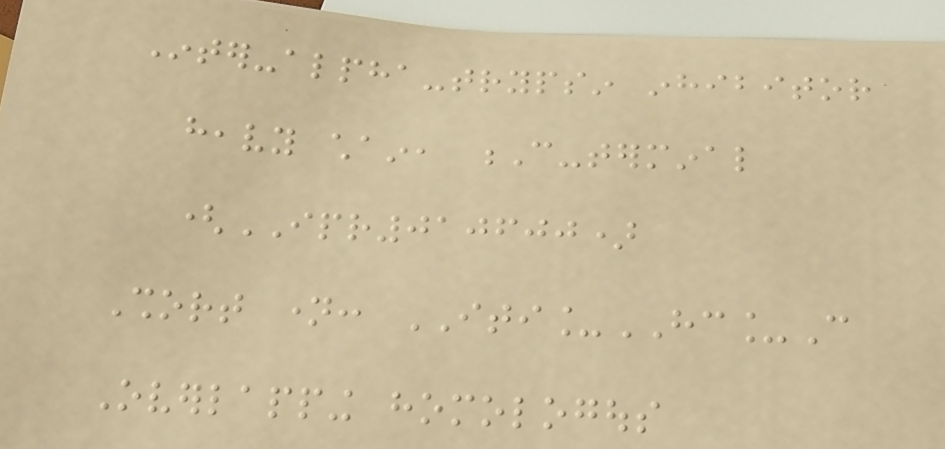Inter-alpha-trypsin inhibitor
heavy chain, C-terminal
(IPR010600)
Short name: ITI_HC_C
Overlapping homologous
